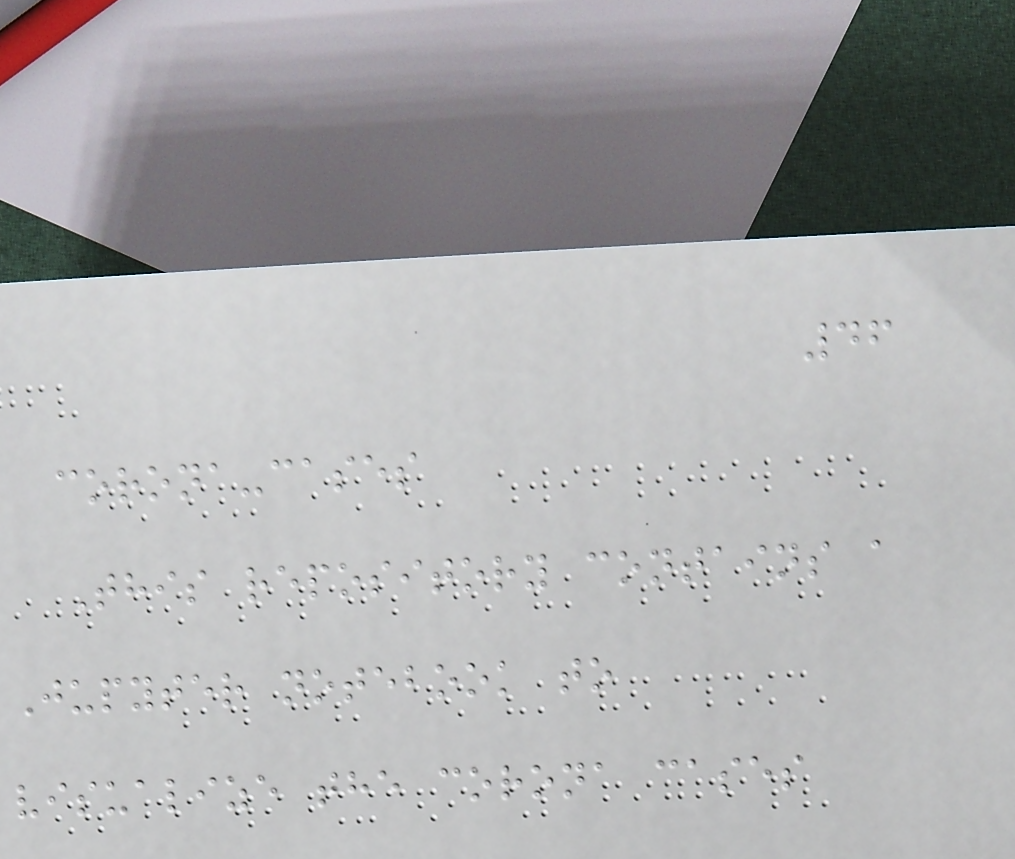46
corona-cases
This repository contains a
Jupyter notebook to
visualize the corona cases
